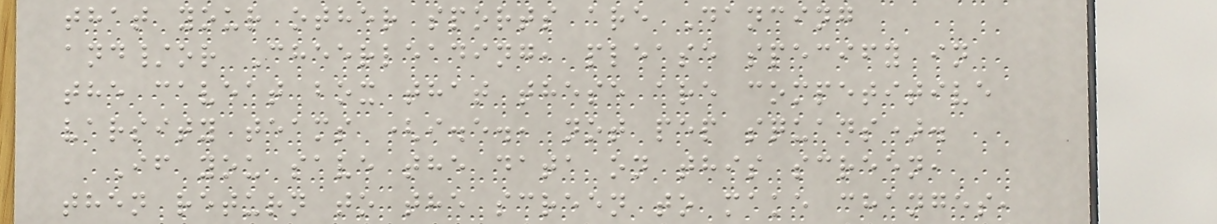that your other sports are Dancing
and/or Cheerleading, please specify in
the caveat box that these are competitive
varsity teams (i.e., not pep squads).
If you save the data on this screen,
then return to the screen to make changes,
